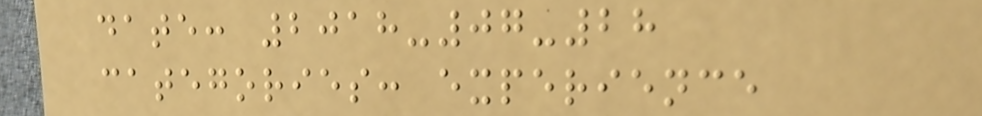date: 2018-07-28
categories: experience
